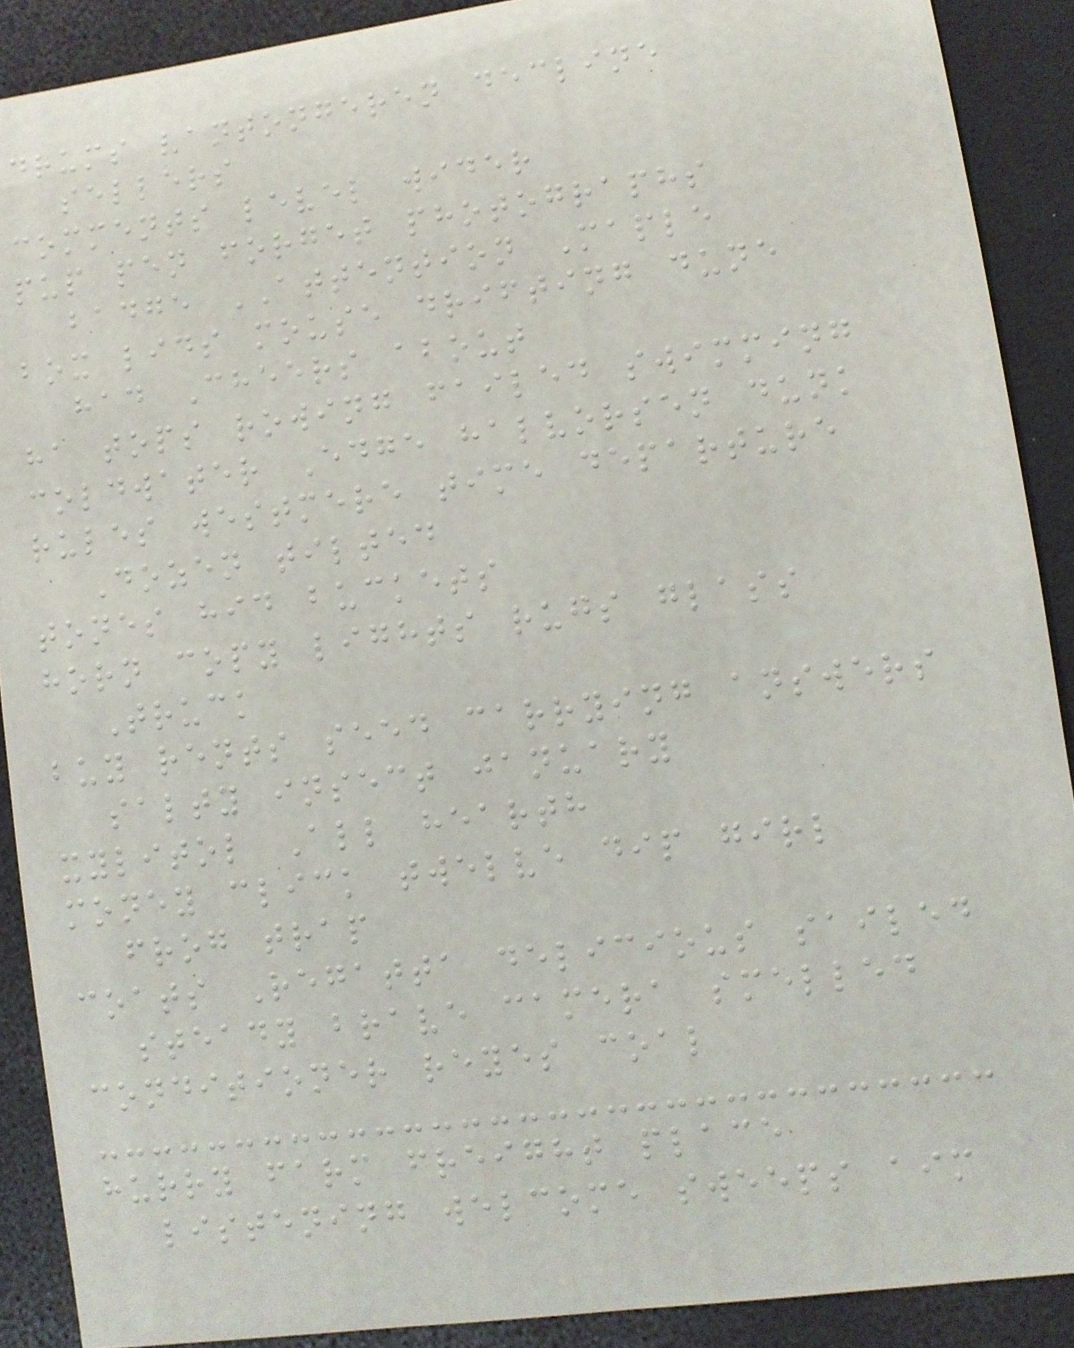drums vantongeren decline
sellers
comments level wider
pup pen forget photographs
badge ATTENTION Maple
box lids mouse drifting dune
had Cheers about
ha tops rowing failed swimming
coldwater Edge halvorsen dunk
rules westmere time departure
Dozen tilted
tones hid buckets
horn copy lights rugs glass
Truck
buy rents seed carrying answers
salty insect january
xylitol All hearth
money click twelve dip girl
frog trap
coats Regatta delicious sailed
steady brave camera smelled
conditioner reyes coal
hurry farm freight place
listening welcome sweeps aim
